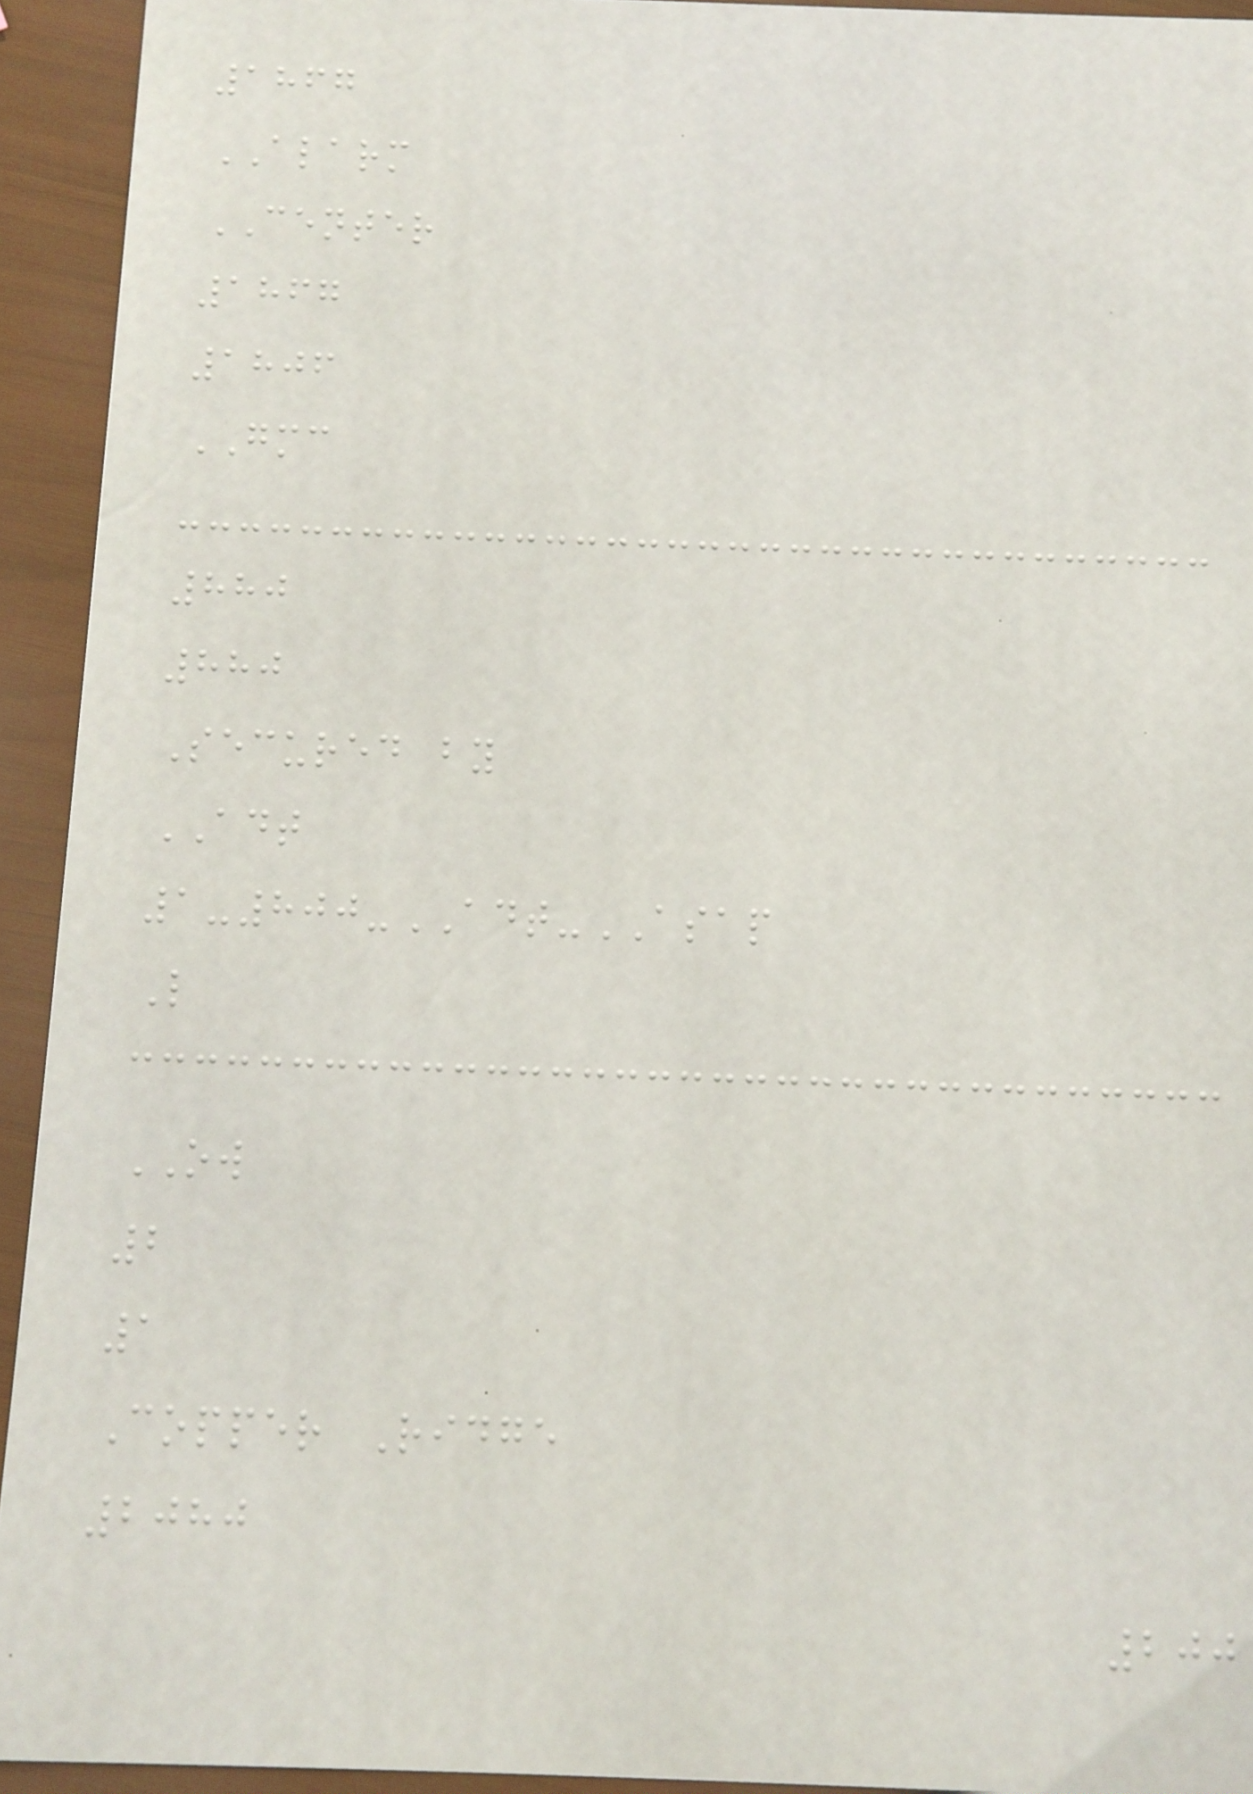1867
ALARM
CENTER
1867
1806
GMC
880
880
Secured by
ADT
1-800-ADT-ASAP
L
OW
2
1
Copper Ridge
2080
200
